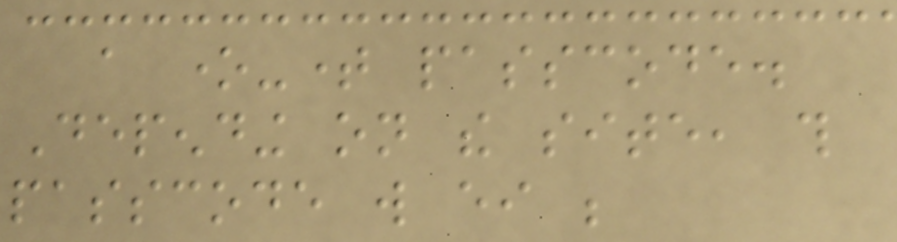a one-time passcode.
Depending on the site, this
passcode will either be
